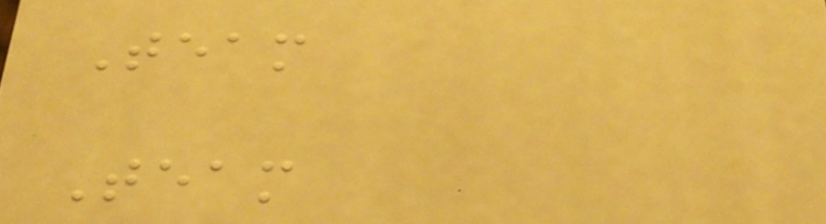Team
Team
